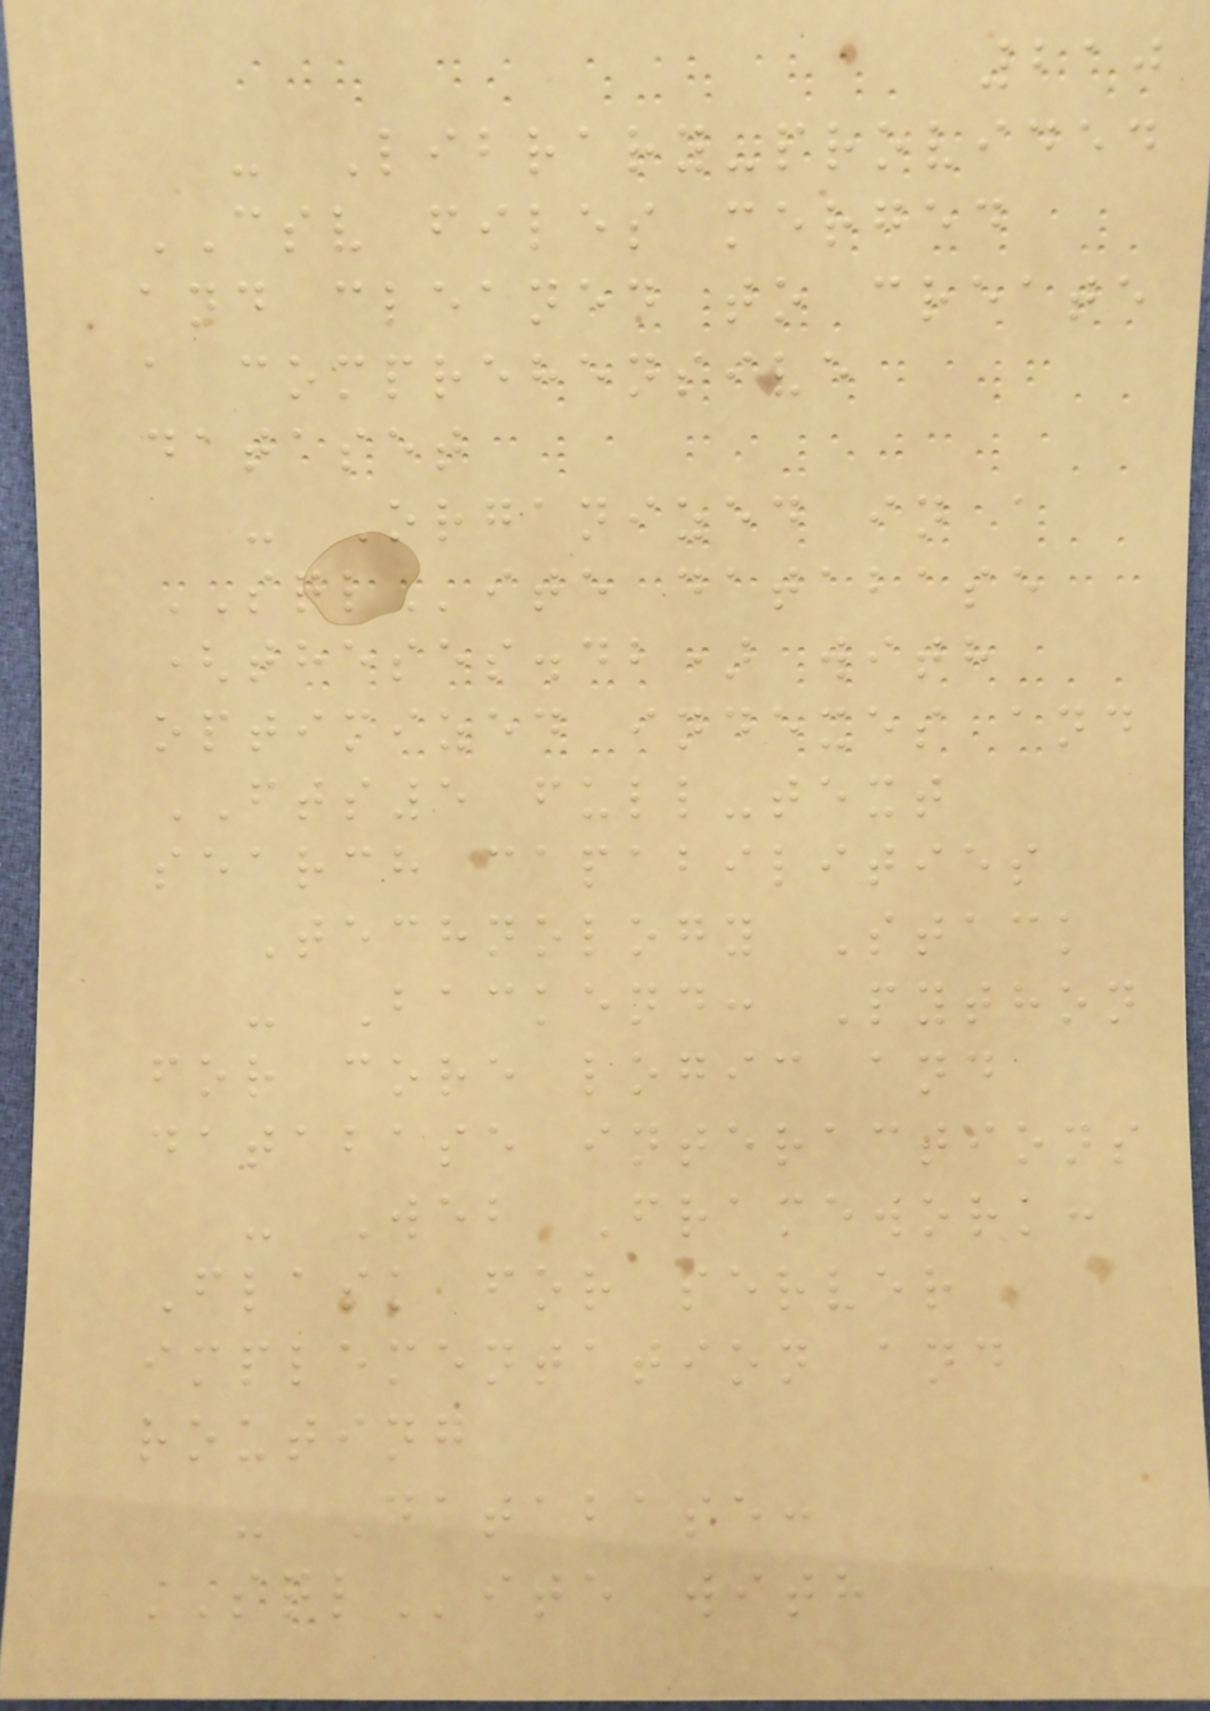210
- Library-provided
CSV files merged
and cleaned to create
a comprehensive
dataset
- Organized in a
SQLite database
(theses.db) with
optimized indexes and
FTS5 full-text
search capabilities
Technology Stack
- Backend: Python
for core logic and
database interactions
- Web Framework:
Flask for server
implementation and
routing
- Database:
SQLite with
